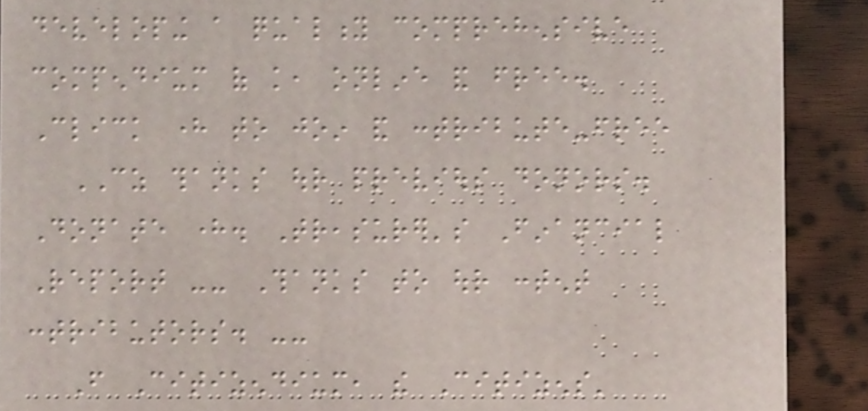developing a quality comprehensive
compendium of knowledge, online and free.
Click here to join and contribute-free
CZ thanks our previous donors.
Donate here. Treasurer's Financial
Report -- Thanks to our content
contributors. --
From Citizendium, the Citizens'
